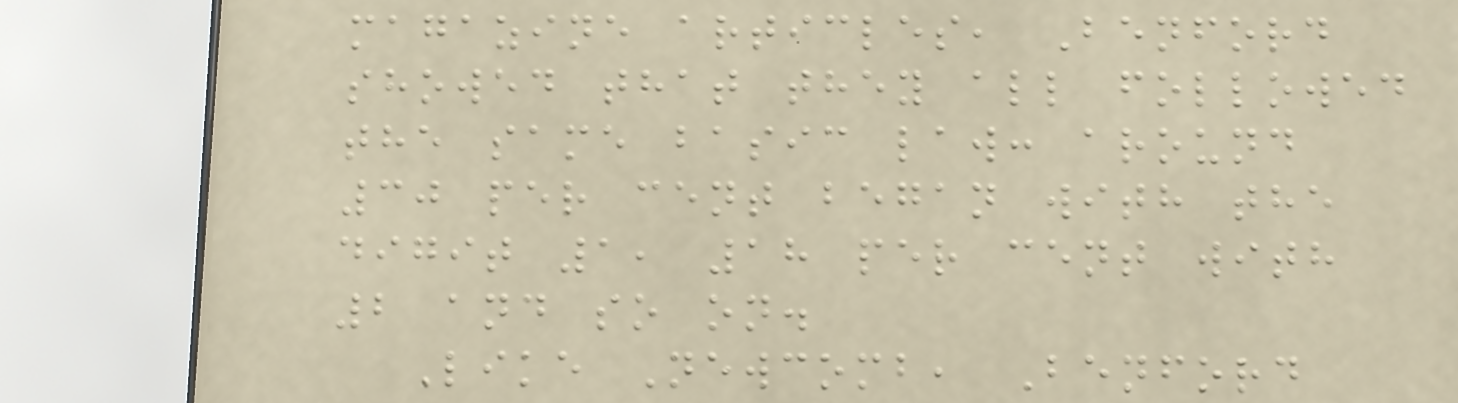magazine articles, Benford
showed that they all followed
the same basic law: around
30 per cent began with the
digit 1, 18 per cent with
2 and so on.
Like Newcomb, Benford
